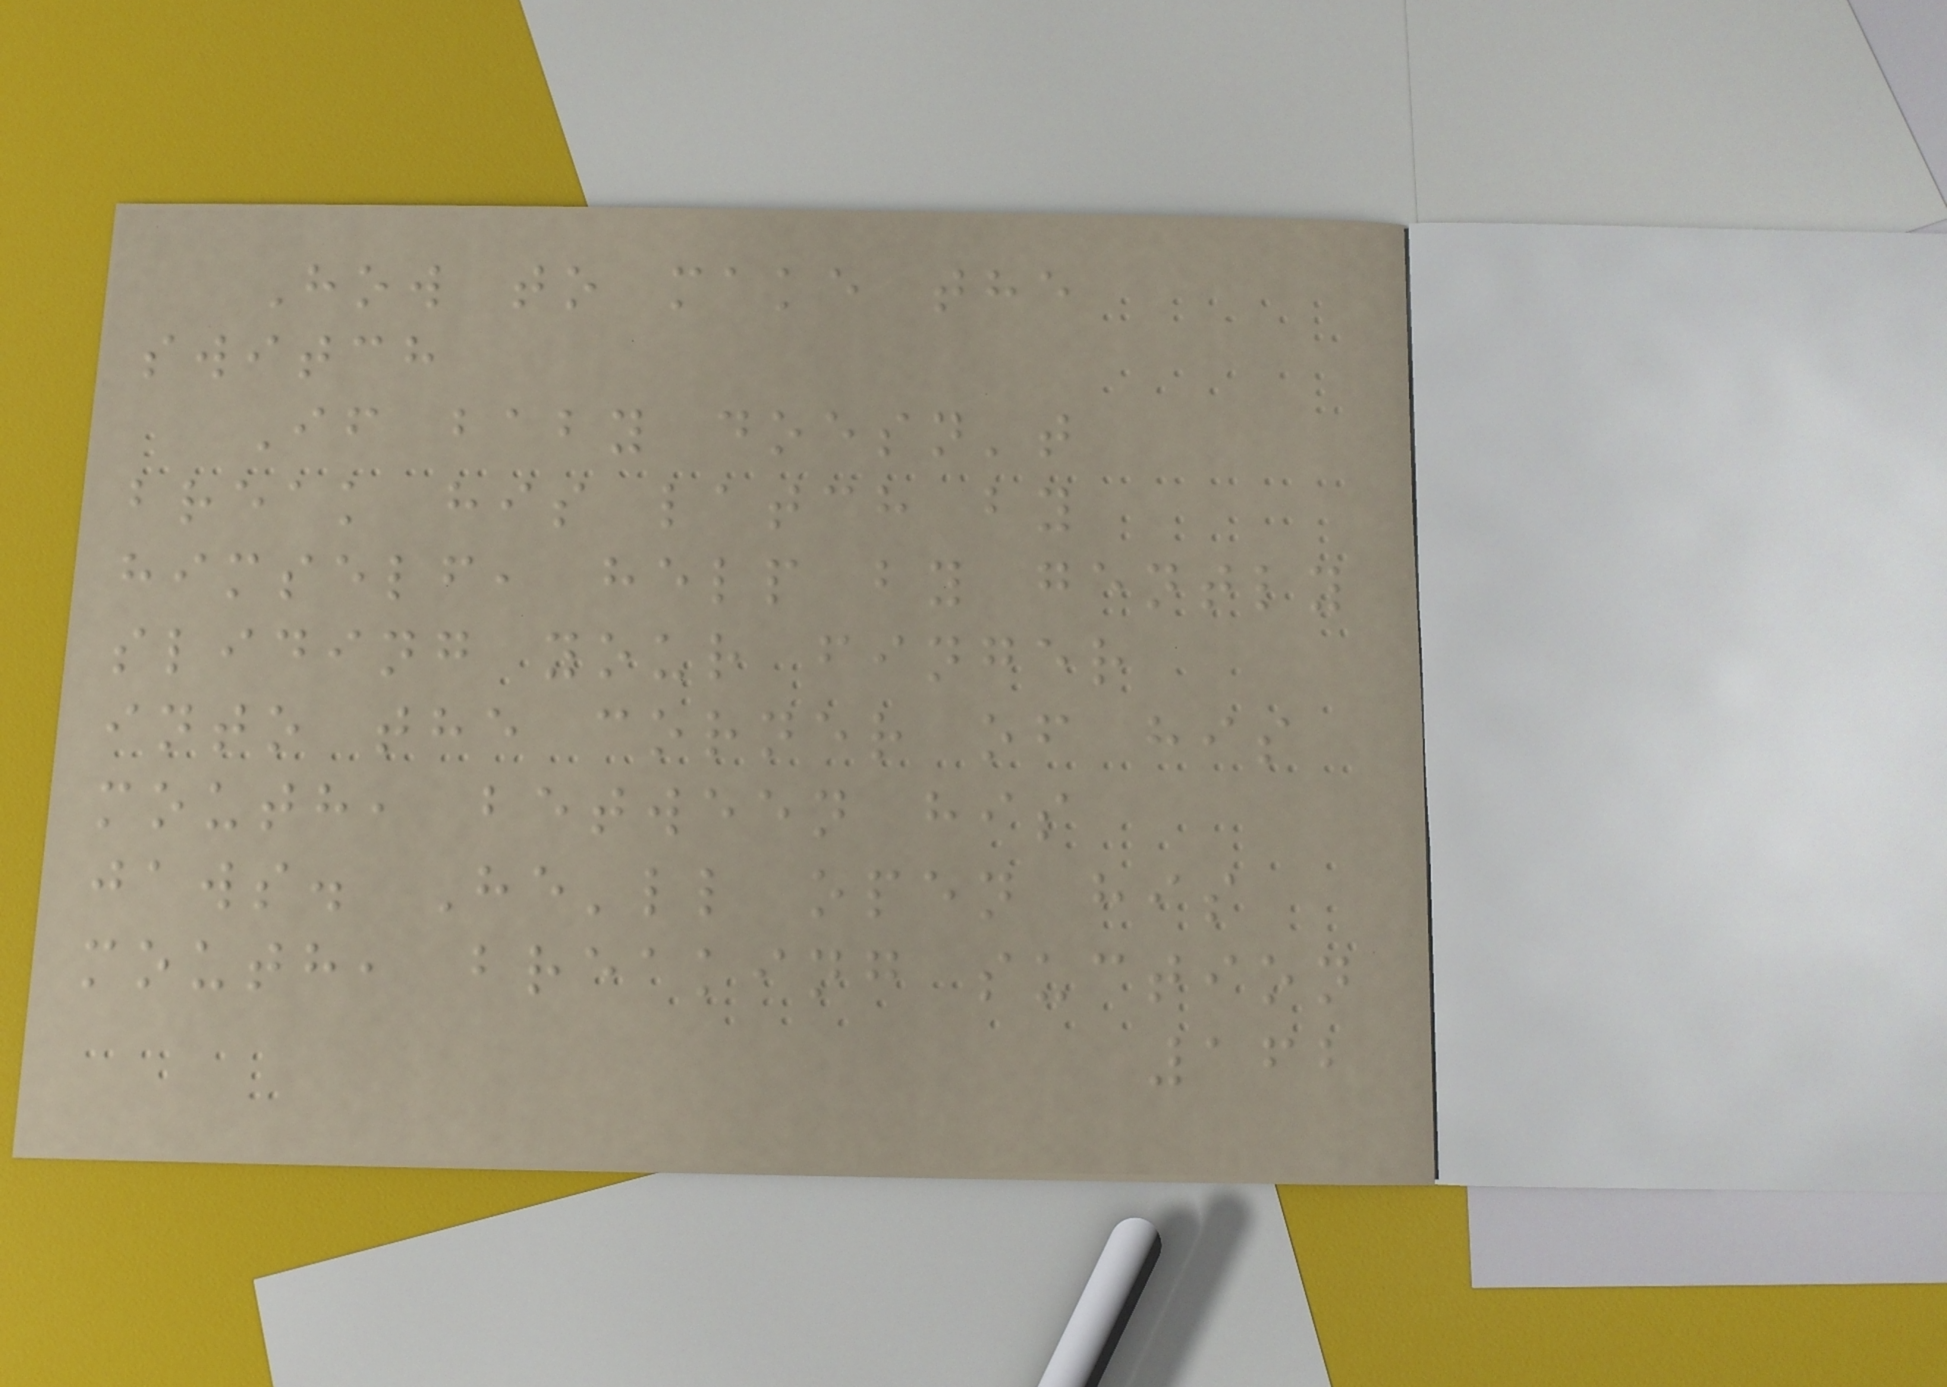How to make the
switch
If baby doesn't
break his latch by
himself, help by gently
sliding your finger
into the corner of his
mouth, between his
jaws. He'll open his
mouth, breaking suction
162
